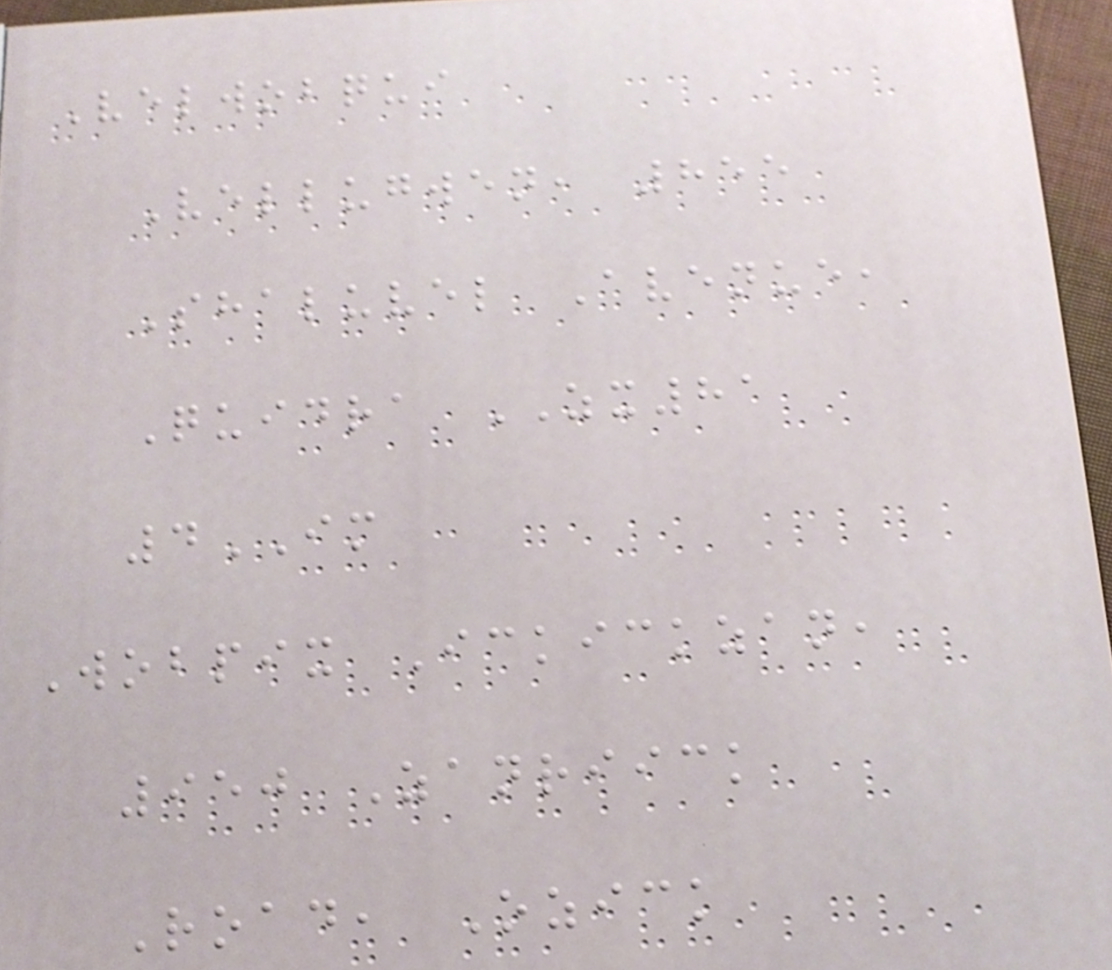Velwobqui
Vellugwen, 855
Shaluvel Avenue,
Quidra ZX81
4IM
Wobpix Ickickzan,
950 Zanriick
Road, Ozick
